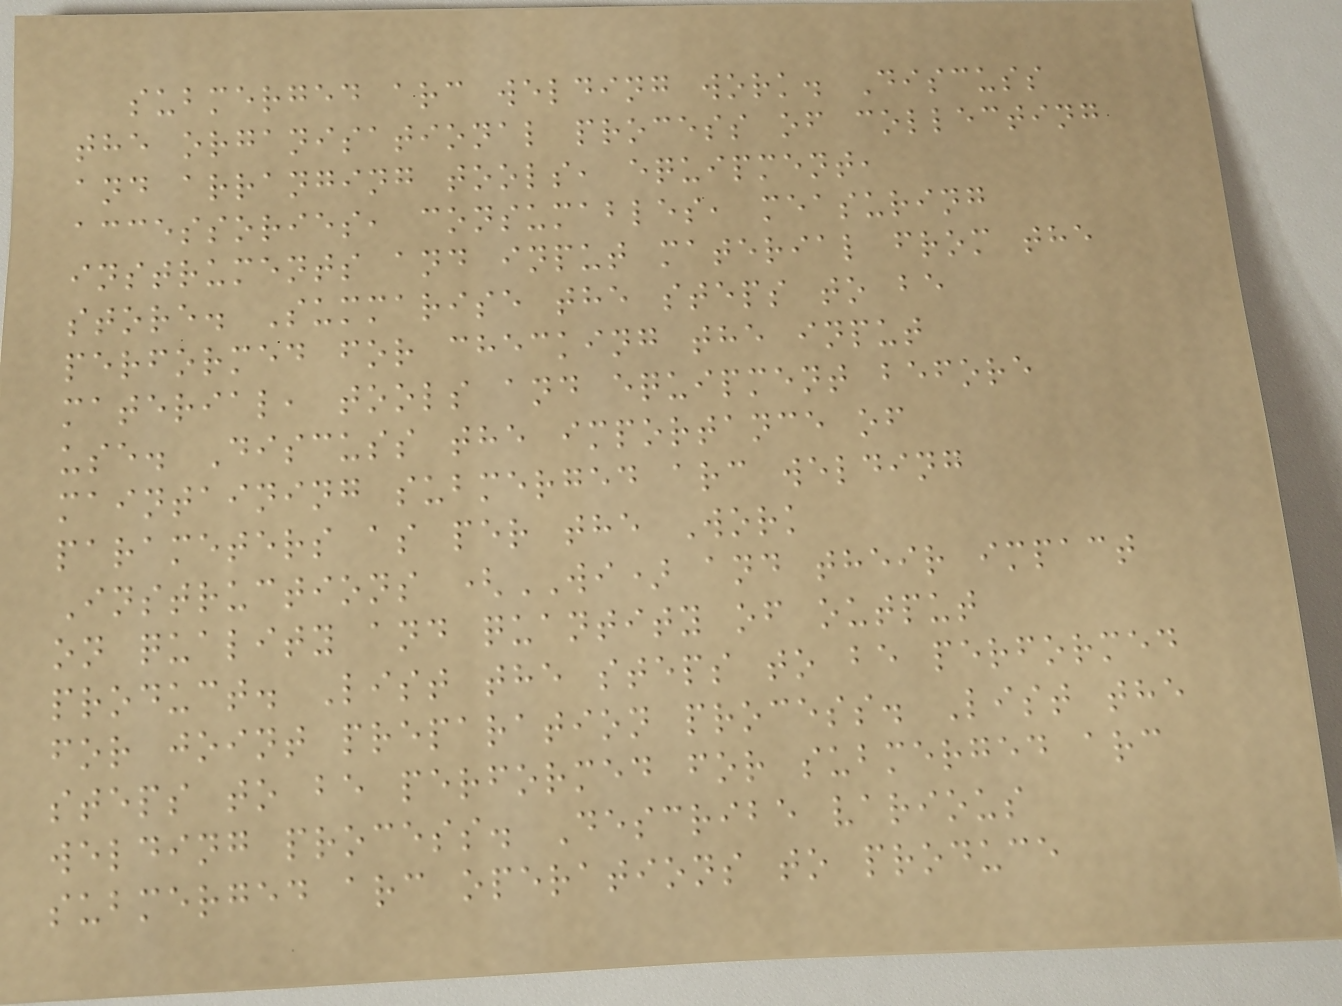submerged arc welding work. Discuss
the organisational process of collecting
and arranging tools, equipment,
accessories, consumables, measuring
instruments and input material from the
store. Summarise the steps to be
performed for checking the input
material, tools and equipment before
use. Discuss the importance of
maintaining submerged arc welding
parameters as per the Work
Instructions (WI) and their impact
on quality and quantity of output
product. List the steps to be performed
for joint preparation process. List the
steps to be performed for submerged arc
welding process. Describe various
submerged arc operations to produce
